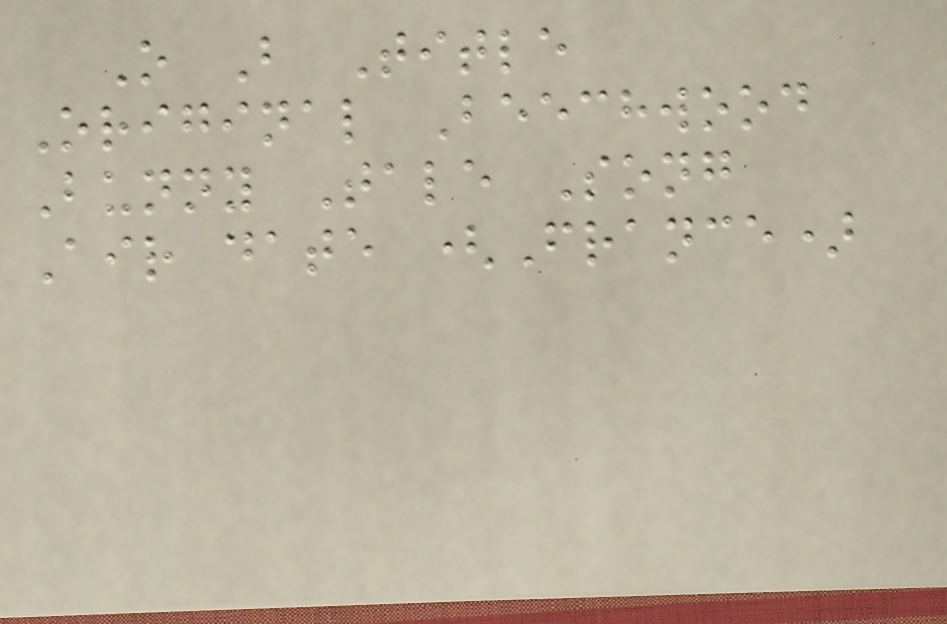O B Title
Original Beechwood
Bunny Tale Song
Air date (France)
